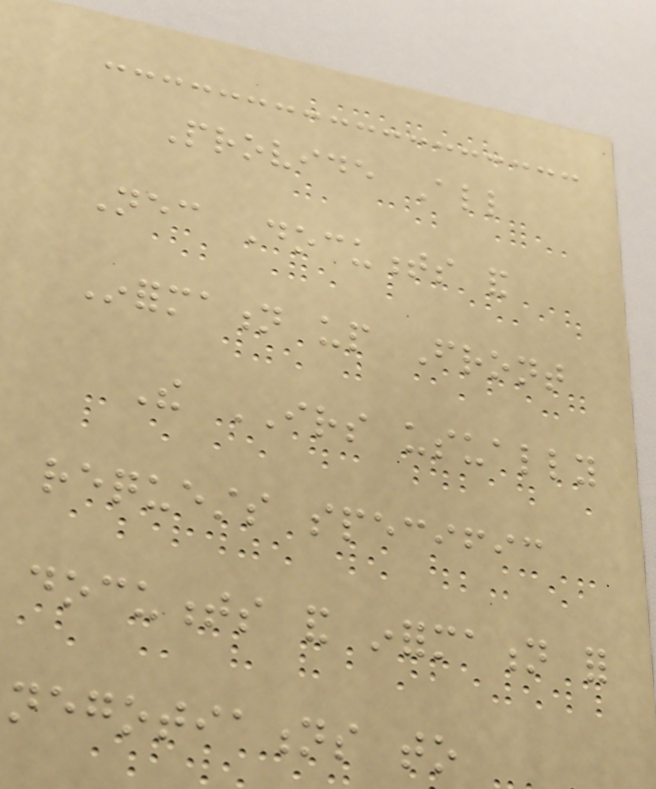Provide All
Necessary Documents and
Information up Front
The IRS usually
requests specific
documents and information for
negotiations to
